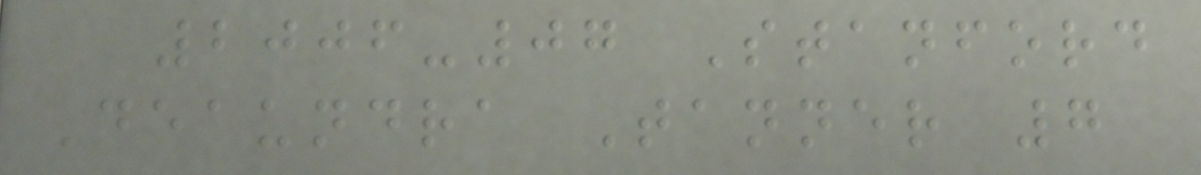2006-07 Stanford
Deaundra Tanner 7
